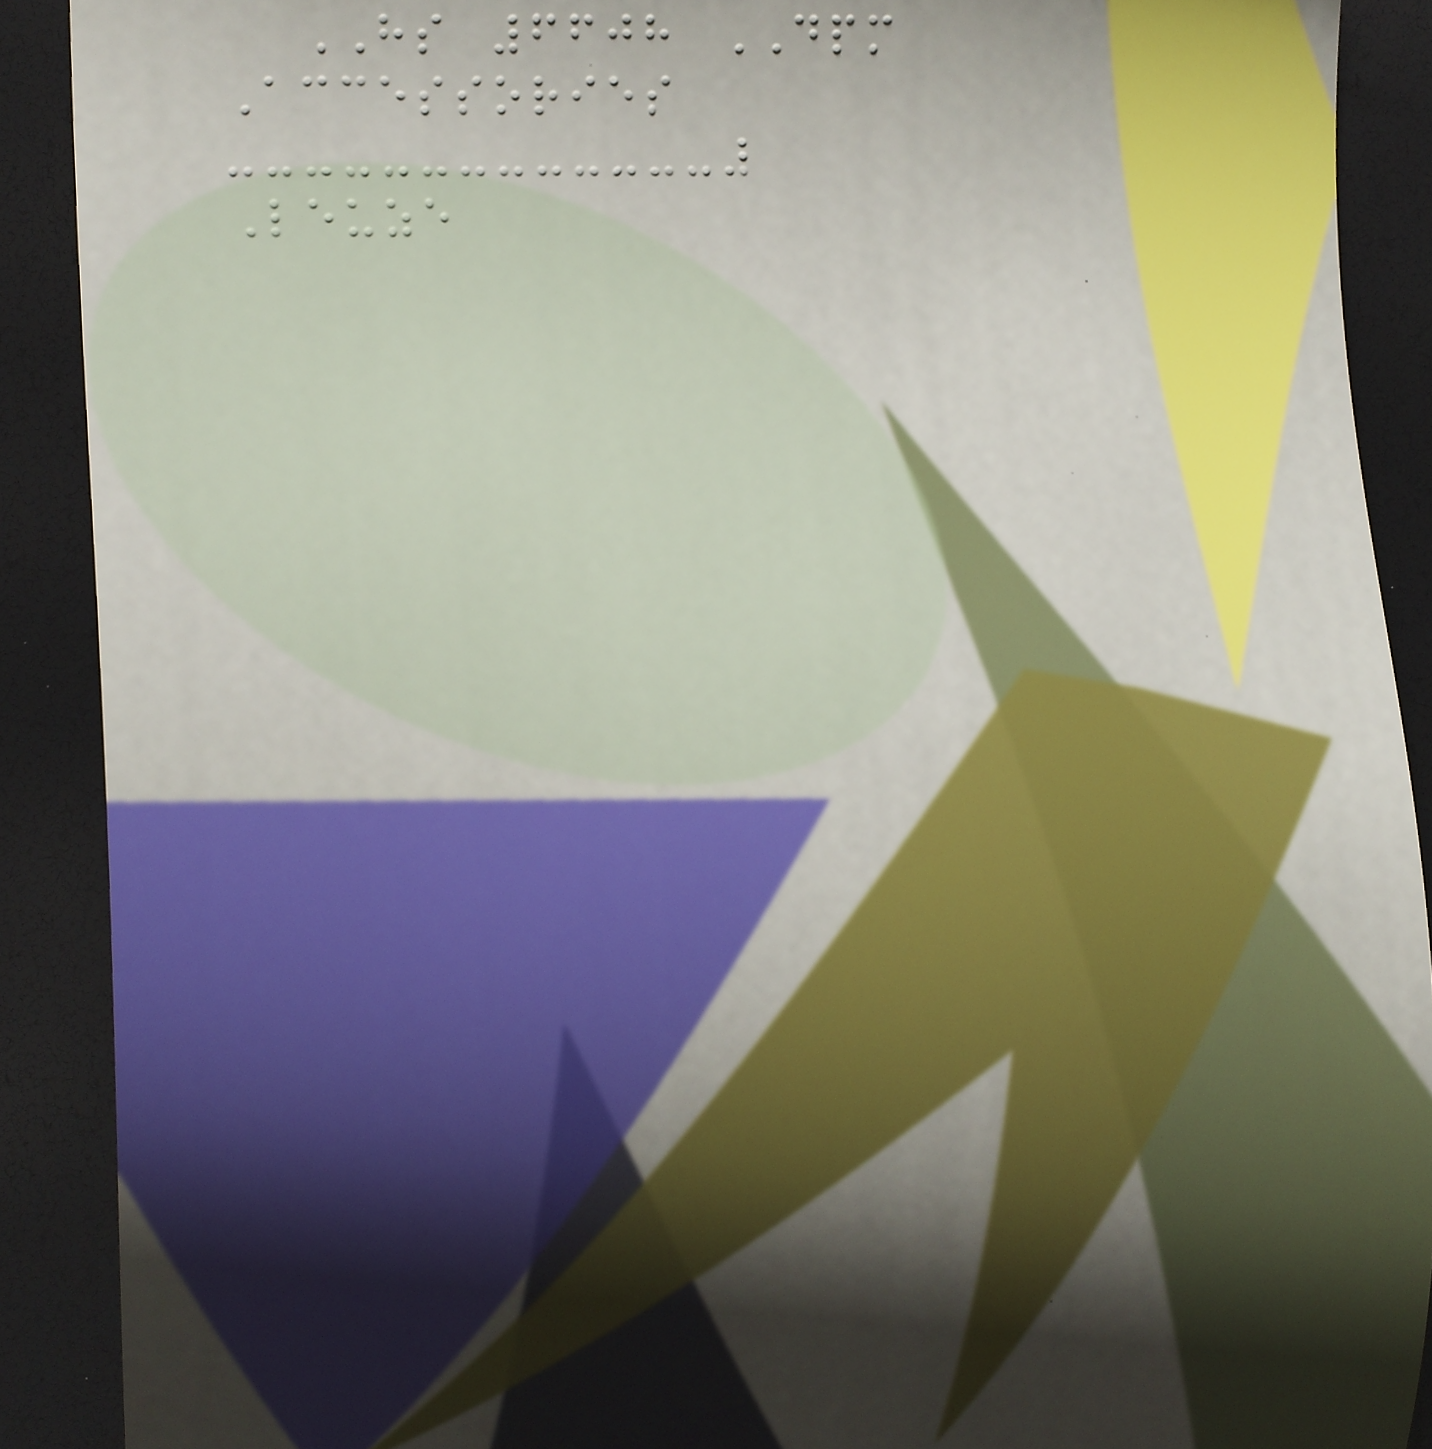HS 6608 DPM
Accessories
Leuze
